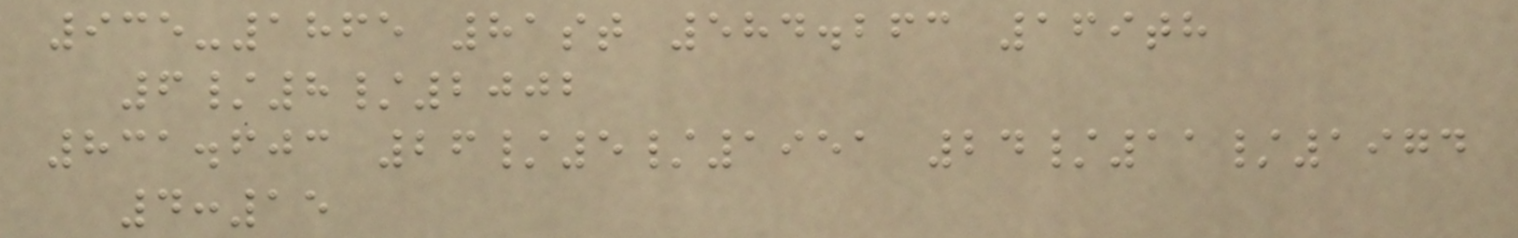935-1865 81st 584.263 169th
6/8/2002
831.603 26/5/1951 24/11/1974
4:15
